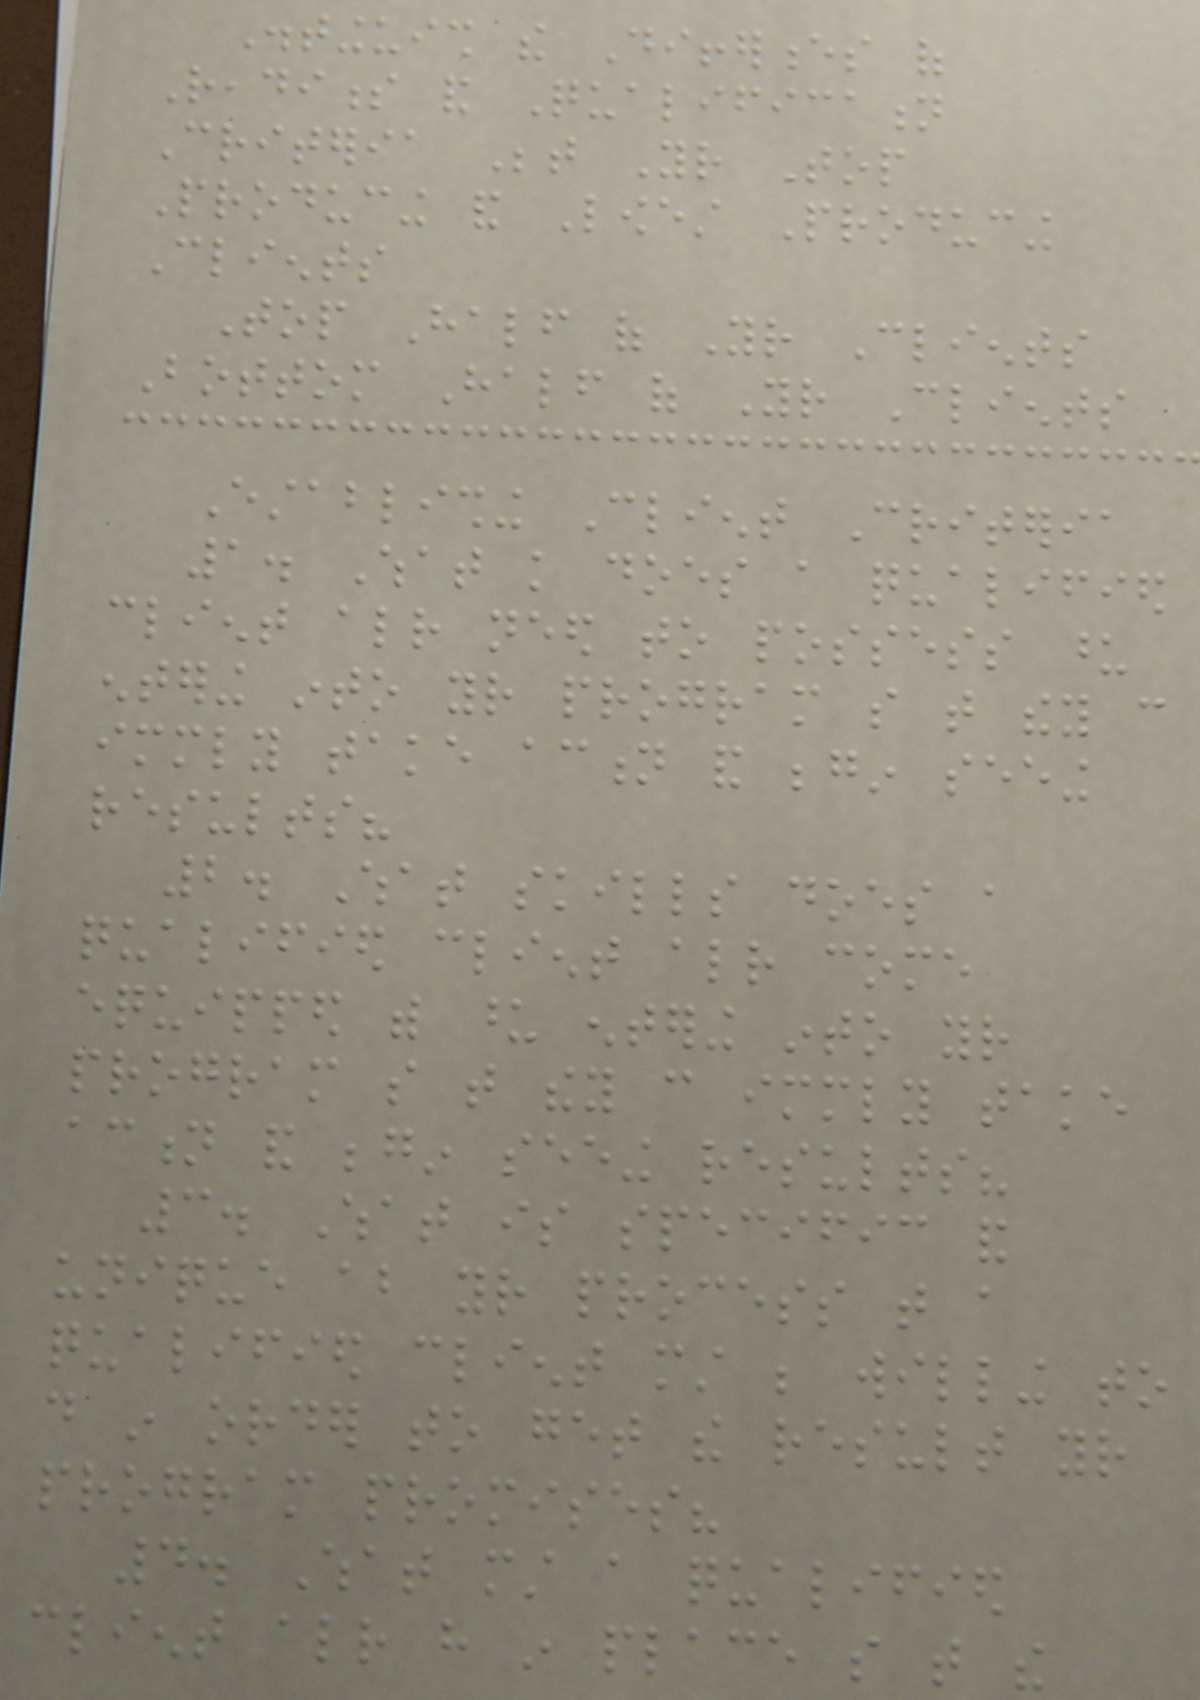Distinguish the Differences of
Readiness and Qualification
Criteria Between Your Top
Producing and Lowest Producing
Clients
Top Half of Your Clients
Bottom Half of Your Clients
Establishing Client Criteria
1. What knowledge does a qualified
client already need to possess upon
entering into your program so that they can
immediately take action and begin seeing
results?
2. What skills does a
qualified client already come
equipped with upon entering into your
program so that they can immediately take
action and begin seeing results?
3. What is specific and
unique about your process that a
qualified client must be willing to
do in order to get the result your
program promises?
4. What must a qualified
client already have in place so that the
